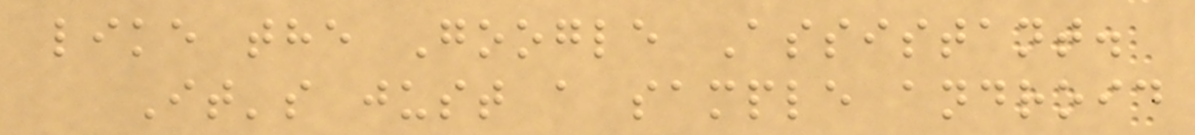like the Google Assistant.
It's just a sample android
